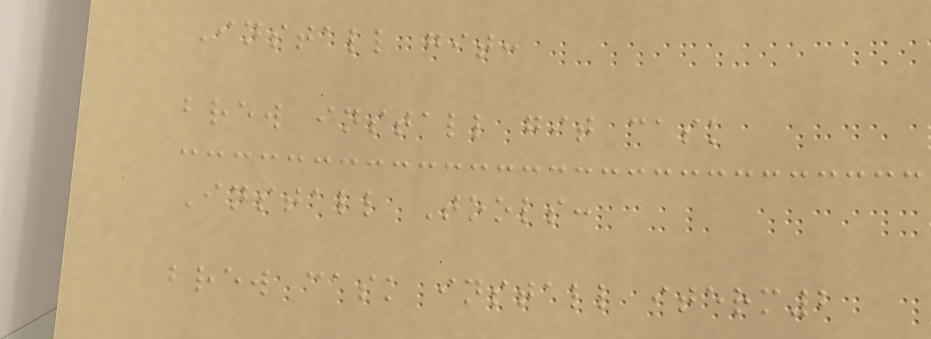Install git:
brew install git cask
Install Tools:
brew cask install iterm2
